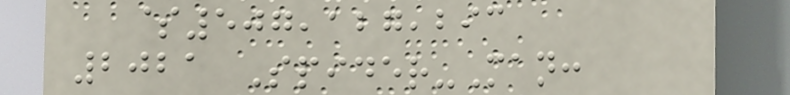$507,127,293
2021 Spider-Man:
